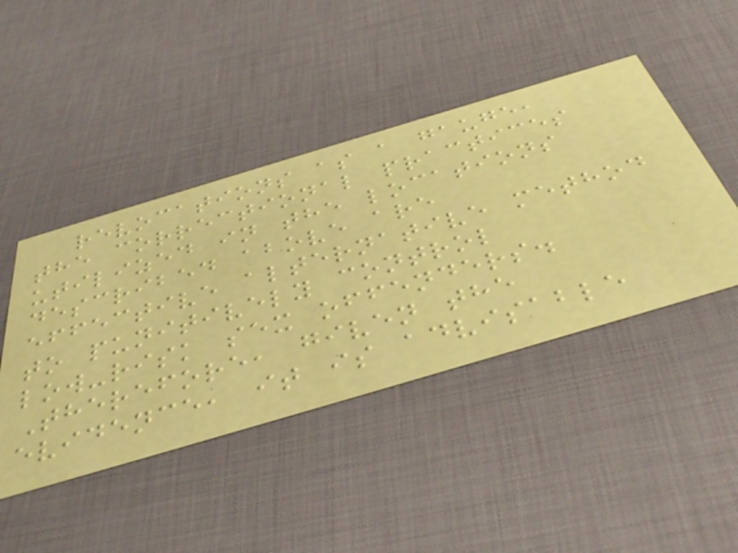revocations as a gauge,
the correctional practices
utilized in the locations
described above are
effective alternative method
to punitively control
low-risk sex offenders.
Therefore, given the
evidence, it is advisable
